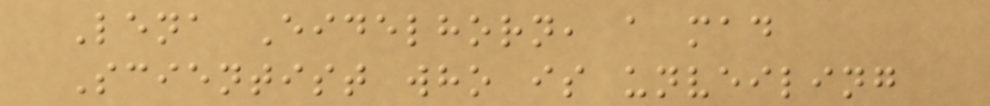Lena Eidelhorn, a mad
Scientist who is unveiling
